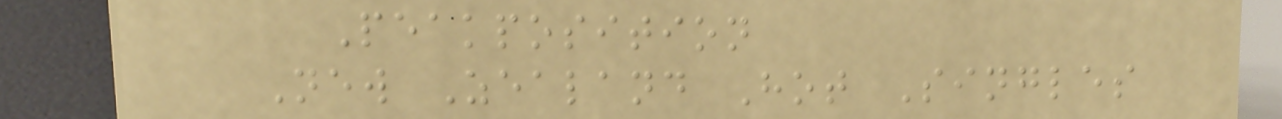Peakposition
New Zealand Hot Singles
